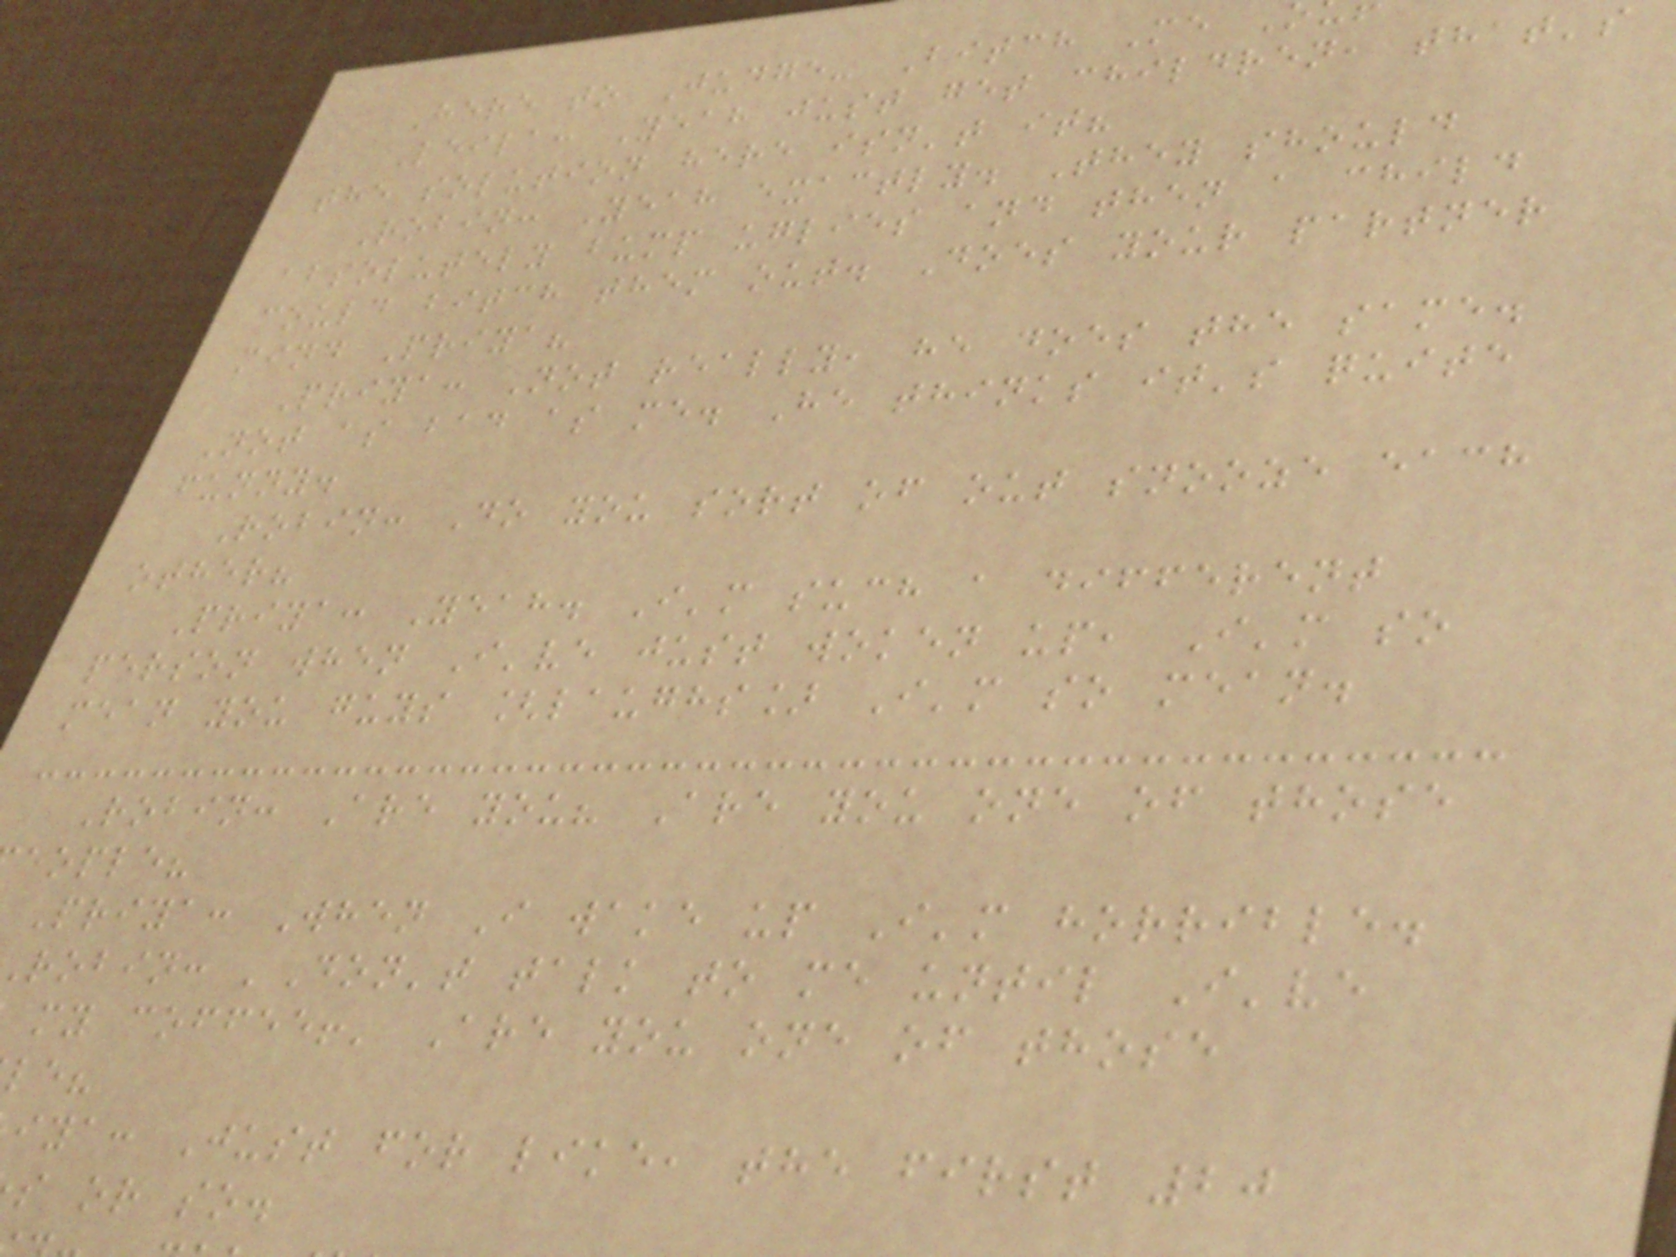Here to Judge- Bitch Me
Leila: Yeah just get children, that's
the solution here isn't it?
Robin: Yeah exactly. They should
absolutely bump uglies and then a child
could bitch them out. Does your partner
mind Priya?
Priya: Not really, he does the same.
Not as bad as me. He thinks it's quite
funny.
Robin: Do you sort of out snooze each
other?
Priya: Yeah. I'm such a different
person when I've just woken up, I'm so
mean you guys [laughs] I'm so mean.
Robin: Are you? Are you one of those
eople?
Priya: When I wake up I'm horrible.
robin: 'Don't talk to me until I've
my coffee!' Are you one of those
iya: Just for like, the first 20
s or so.
